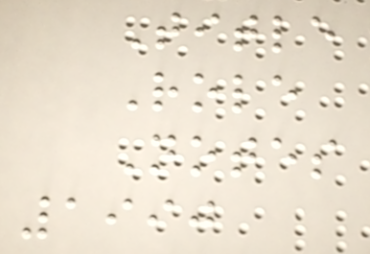Title
Role
Notes
1990
